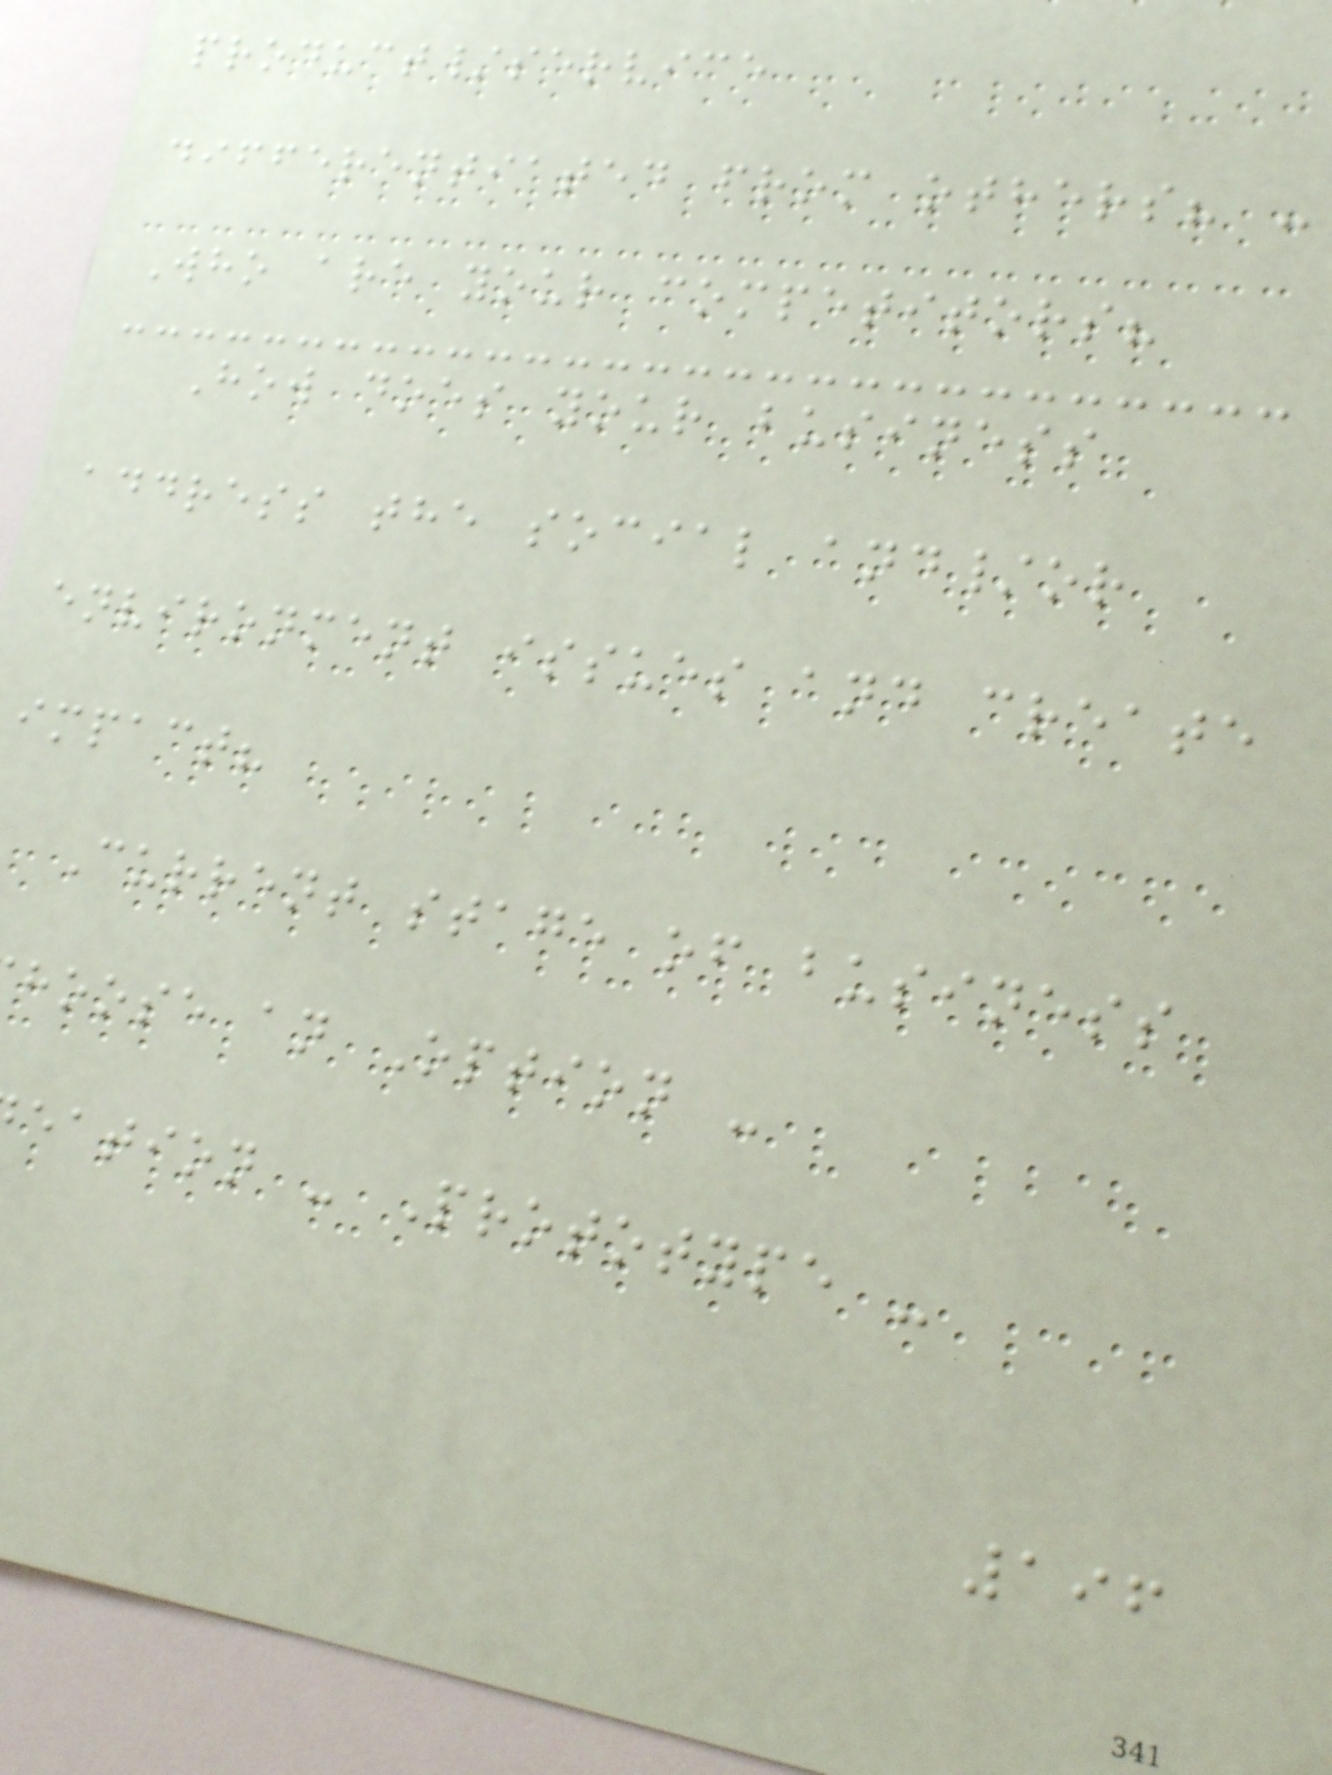product/service
differentiated from others? -
Who are your competitors?
How does your business
address the social and/or
environment issues and create
impact?
Current stage of business
hoose an Option -
eation - Prototype -
196
